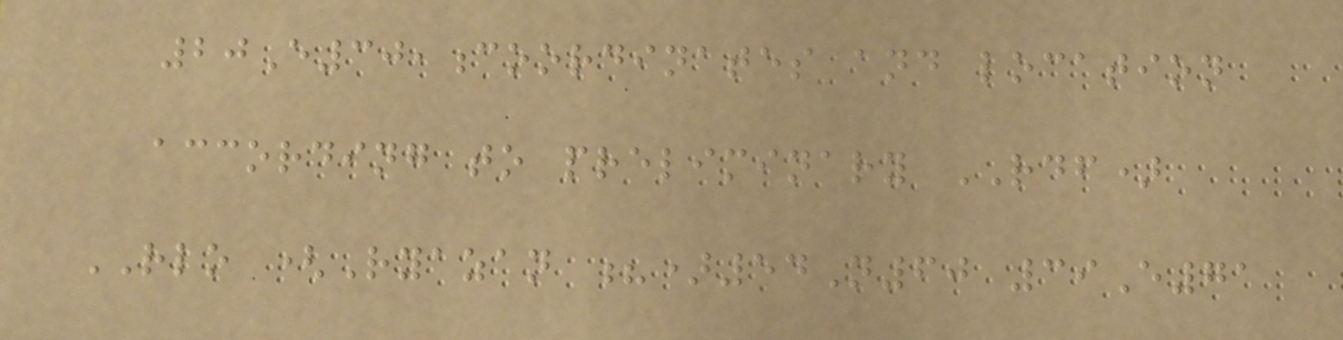20E30,coordinates and location
according to preliminary RDF)
RLO (Ryazan ?)54N60 39E71
